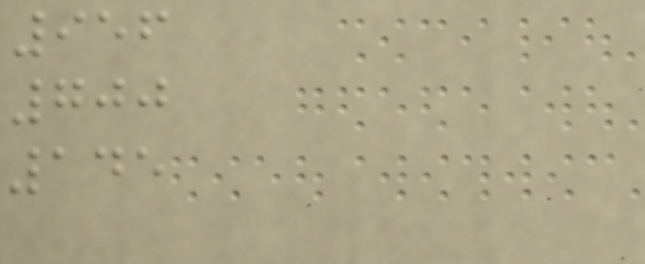956
700
145
